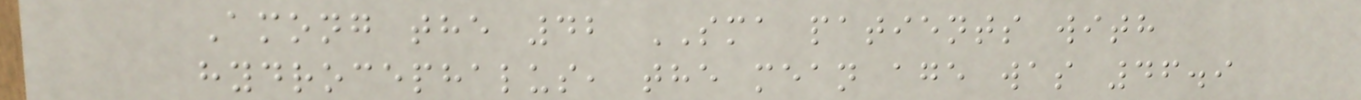Among the 42 SMA patients with
hydrocephalus, the mean age was 46.9
